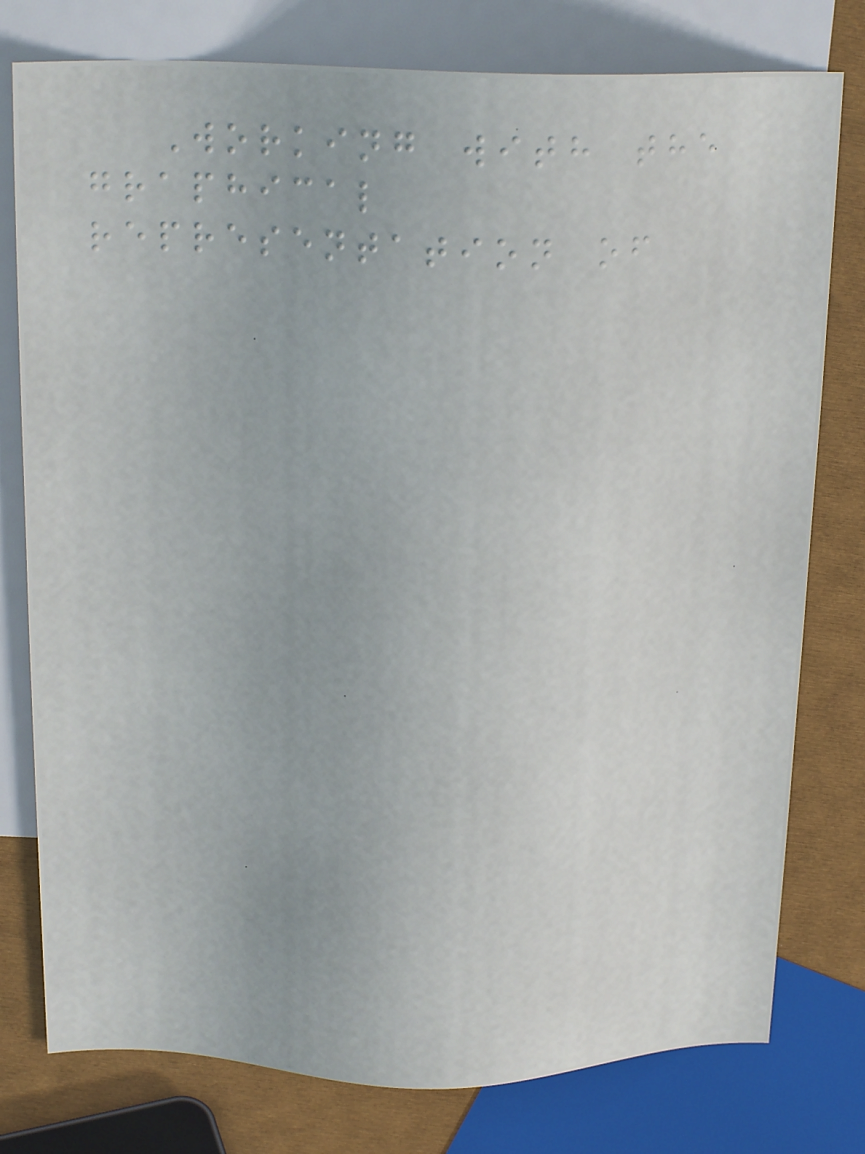Working with the
graphical
representation of
